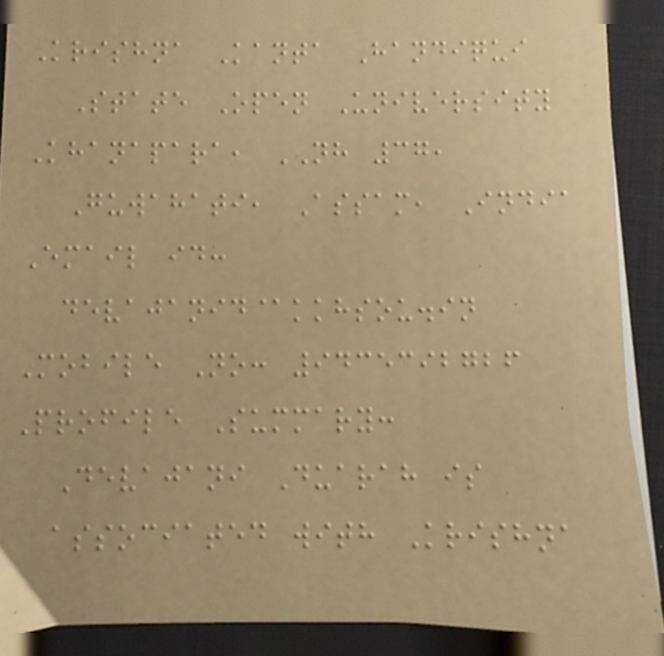Krishna Kanta Handiqui
State Open University
Khanapara, NH 37,
Guwahati, Assam, India
Email id:
devajanid@kkhsou.in
Mobile No: 9435392726
Profile Summary:
Devajani Duarah is
associated with Krishna
